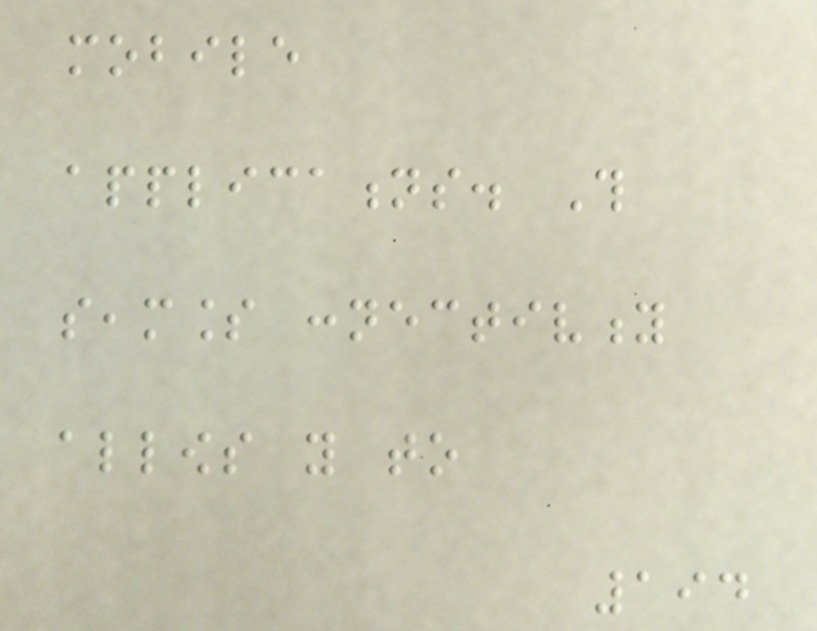mobile
applications. This
seamless connectivity
allows you to
194
